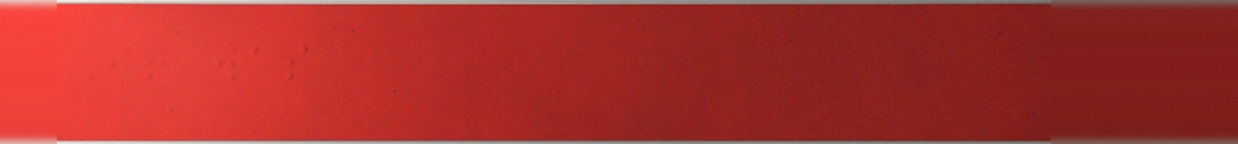It was
